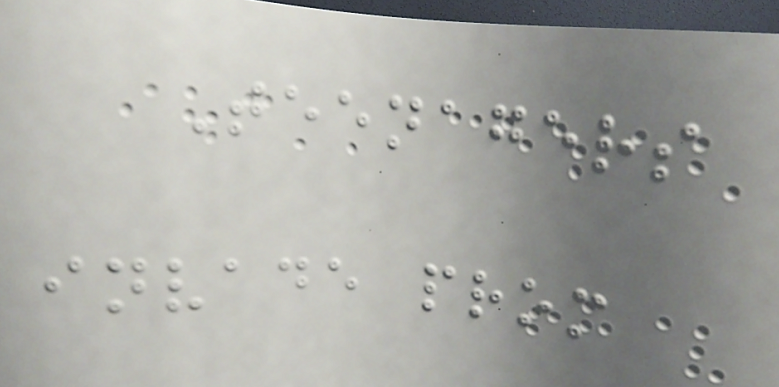Teenagers
invade prom
